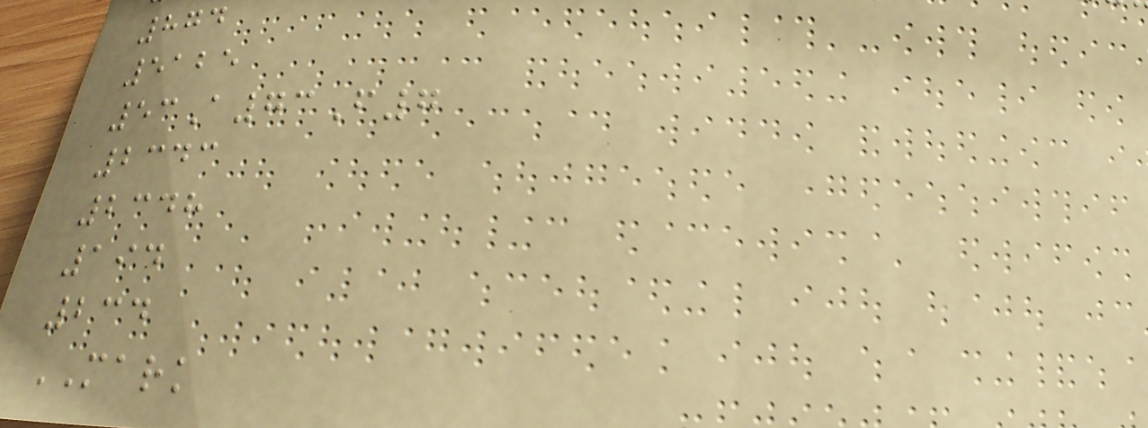874
5125
53A73F7
2343
2348
194
234
MARK
